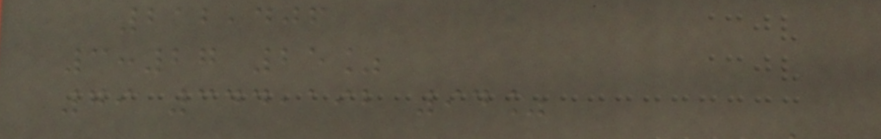212,406
3:27 25%
79 344,192 94%
